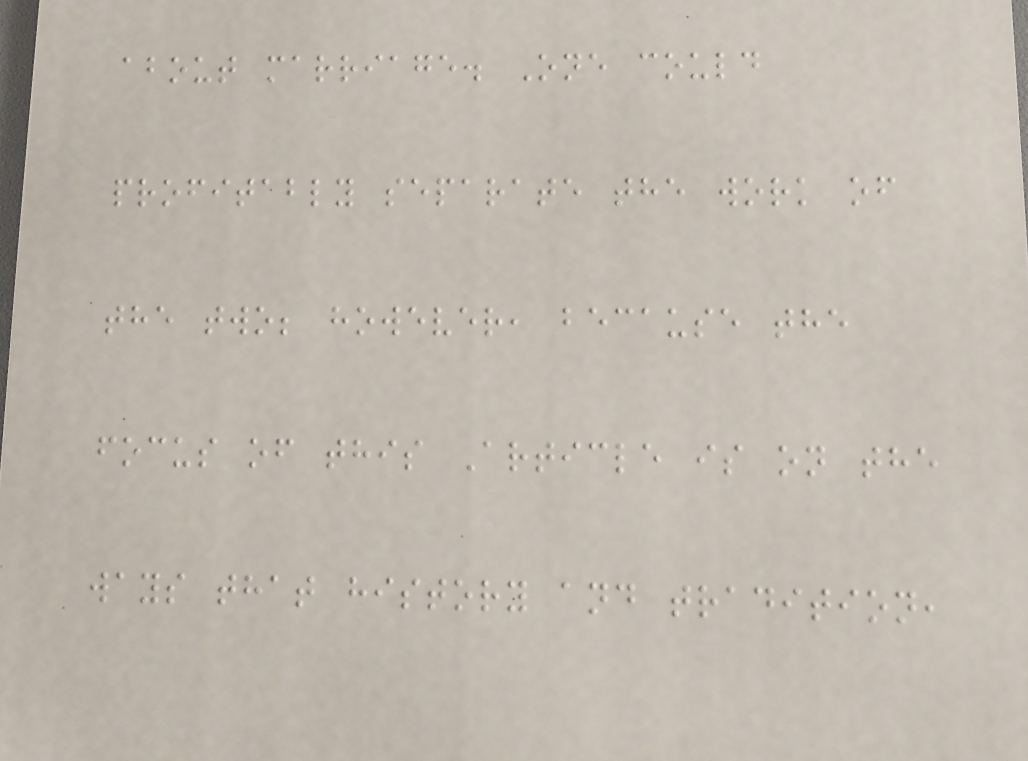about marriage. One could
profitably separate the work of
the two; however, because the
focus of this Article is on the
ways that history and tradition,
